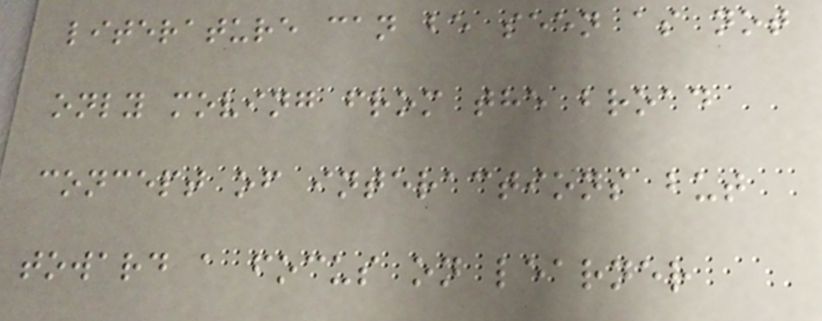literature can be seen as not
only moving from the broad
concept of interactions but
toward a focus on learner
